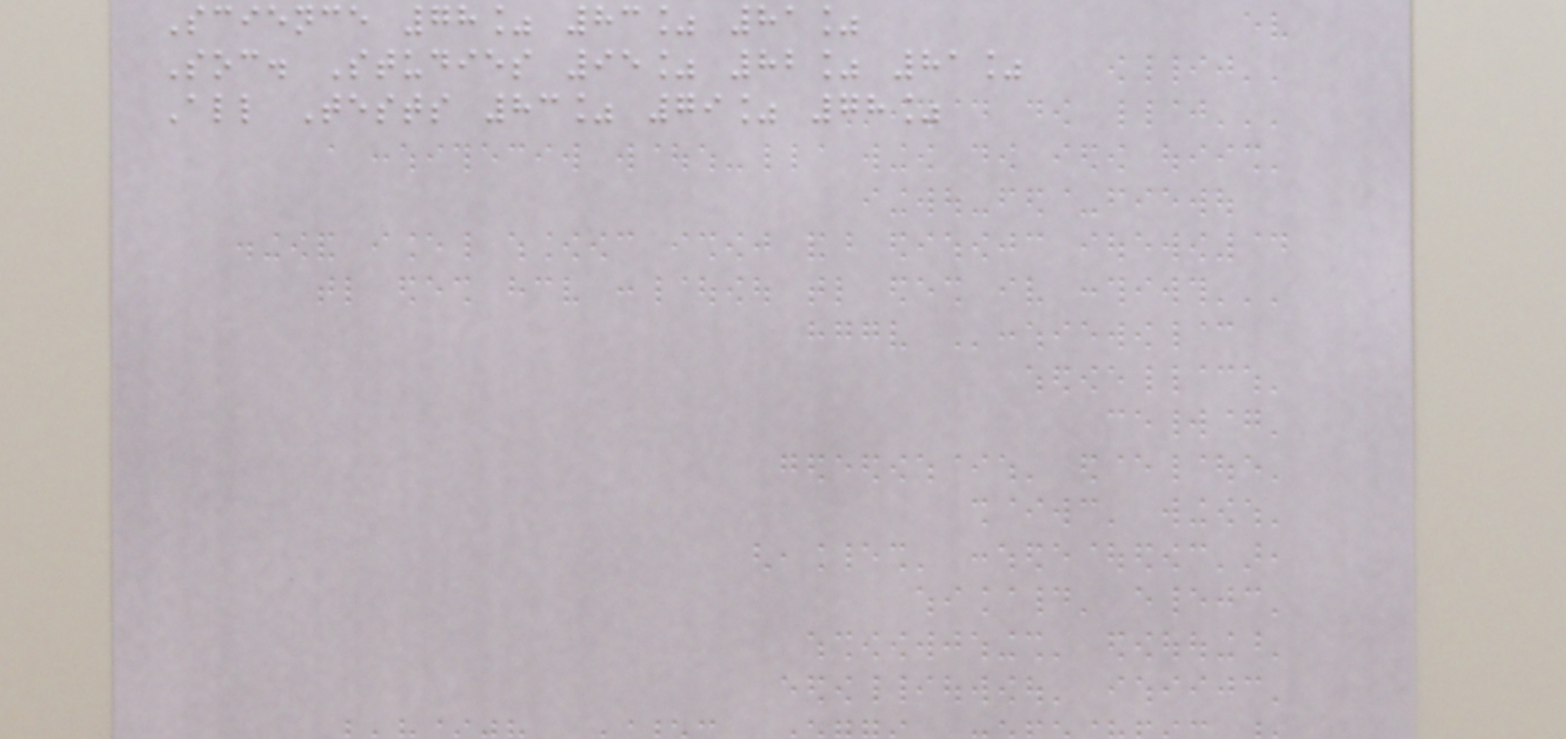Science 78% 83% 81%
Soc. Studies 95% 82% 81%
All Tests 83% 79% 78%
